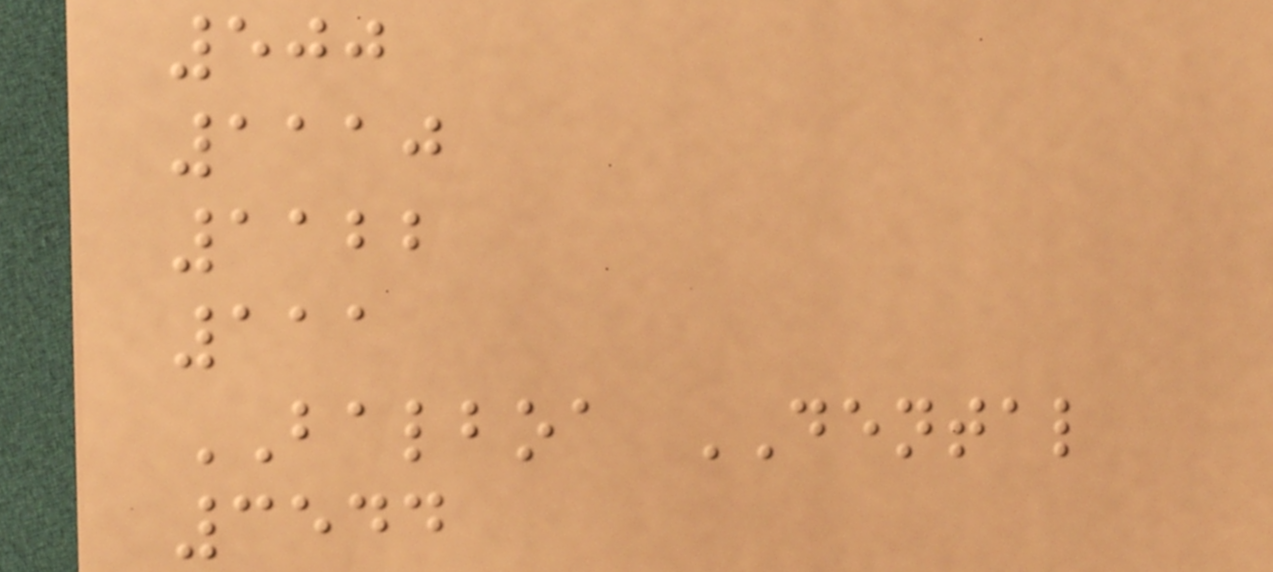500
1110
1122
111
BALBOA DENTAL
3544
